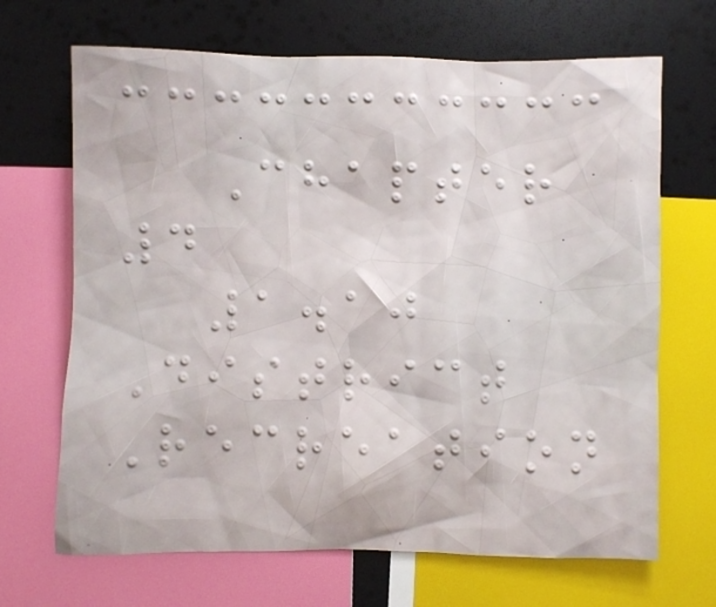Chapter
4
1.10
District
Recreation
